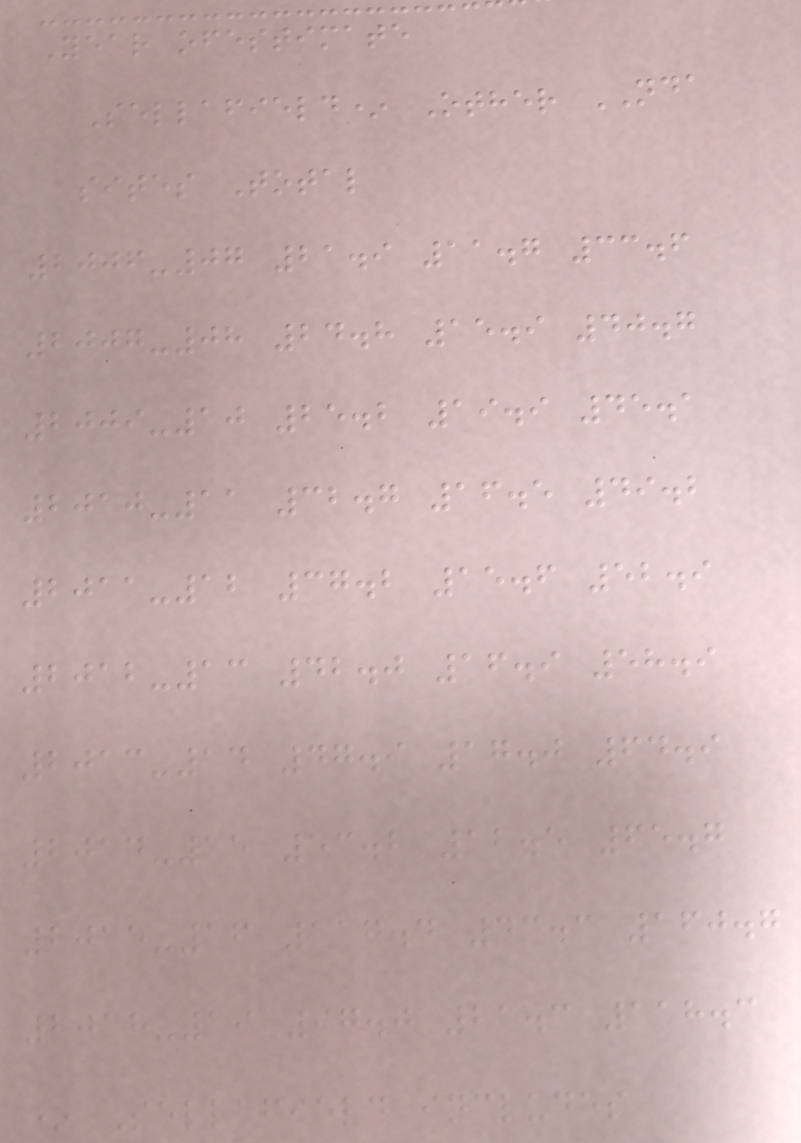Year ofestimate
Sellafield* Other NDA
sites Total
2006-07 21.9 11.7 33.6
2007-08 24.8 15.9 40.7
2009-10 25.2 19.9 45.1
2010-11 32.7 16.5 49.2
2011-12 37.2 15.6 52.9
2012-13 42.0 16.9 58.9
2013-14 47.9 17.0 64.9
2014-15 53.2 12.5 65.7
2015-16 117.4 43.3 160.7
2018-19 97.0 21.3 118.3
* Sellafield includes
